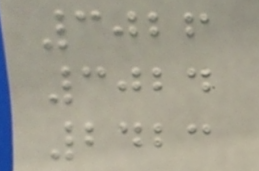3026
3024
2423
